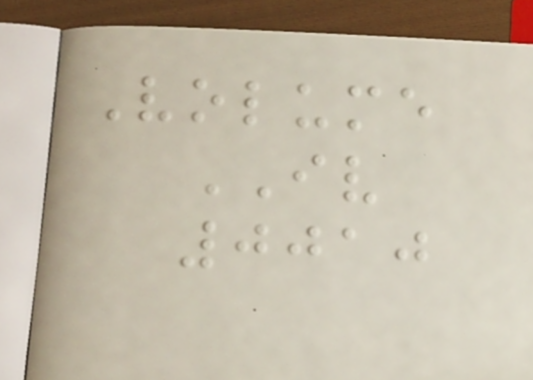Volume
IV
0010
